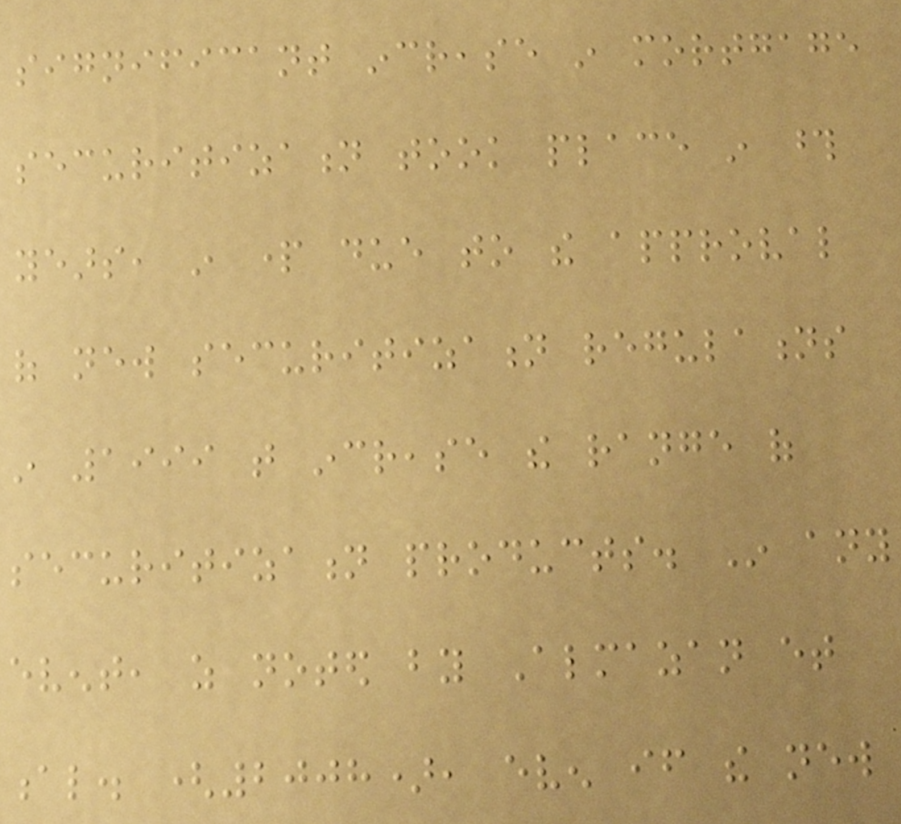significant increase in mortgage
securitization took place in those
years, in part due to the approval
of new securitization regulations
in 1999 that increase the range of
securitization products. In any
event, as noted by Almazan et
al. (2008), even if the new
